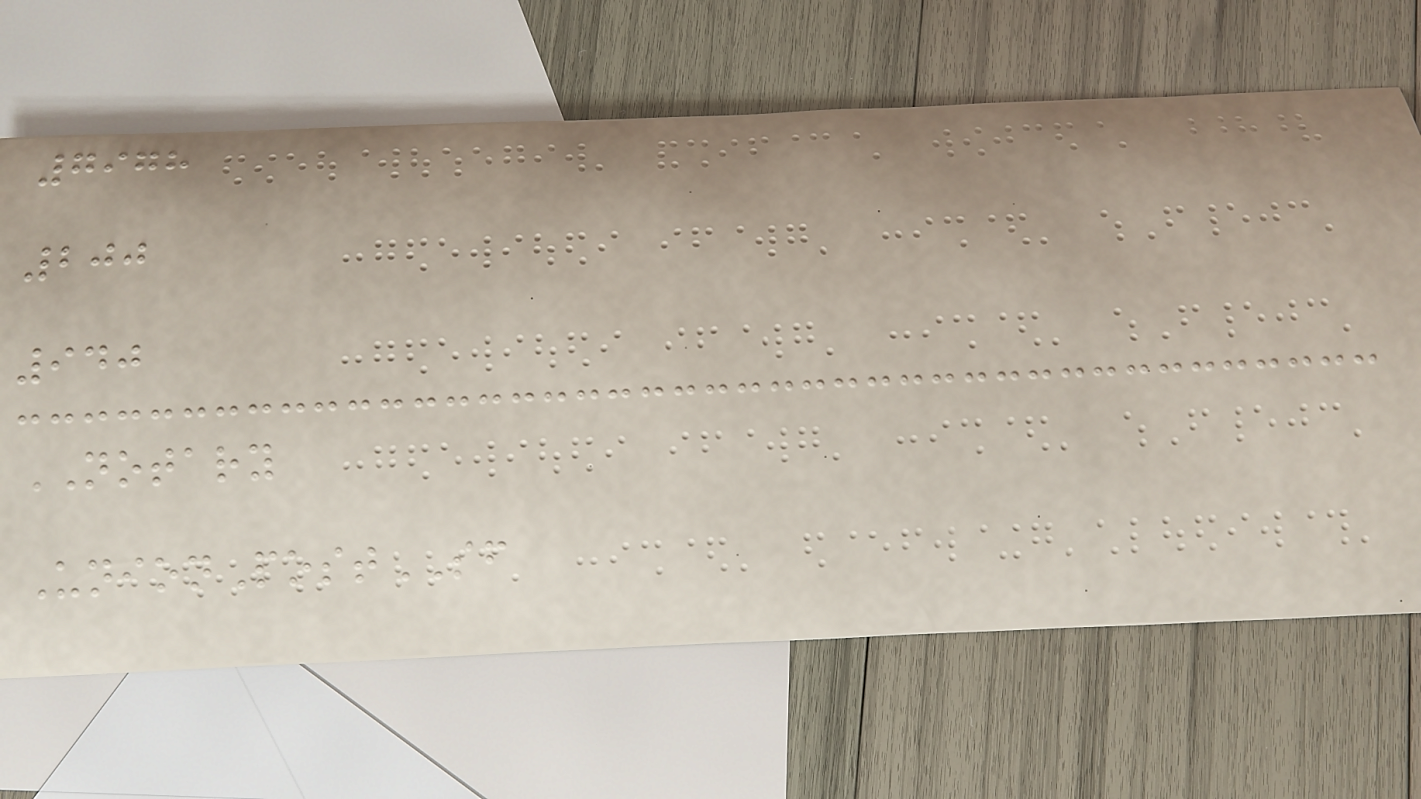7978
200
940
NOTARY
UnionPostSF
